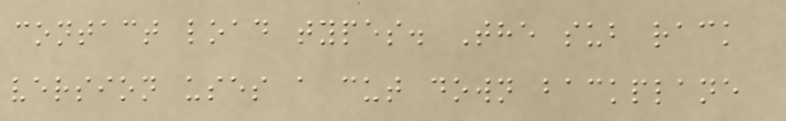contact load types. The sub rack
version uses a cut down backplane
